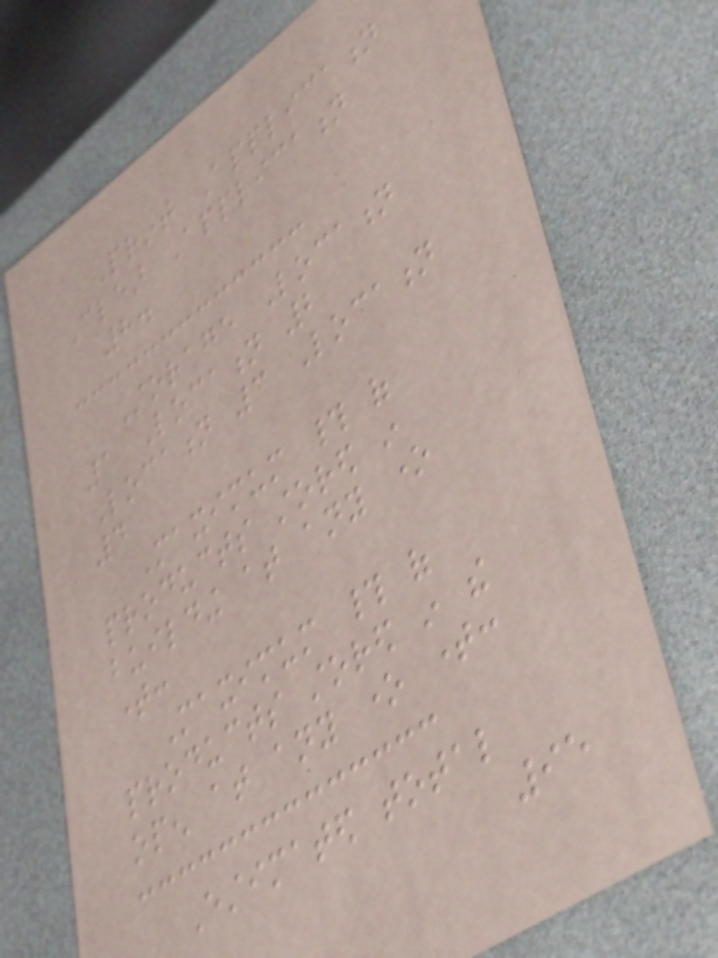Print Application
Clear Application
8.
Storage Location
1 Location 2
Location 3 Location
4
Maximum # of
products stored in
building at any one
time:
Maximum # of
products stored in the
open at any one time:
Estimated total
95
